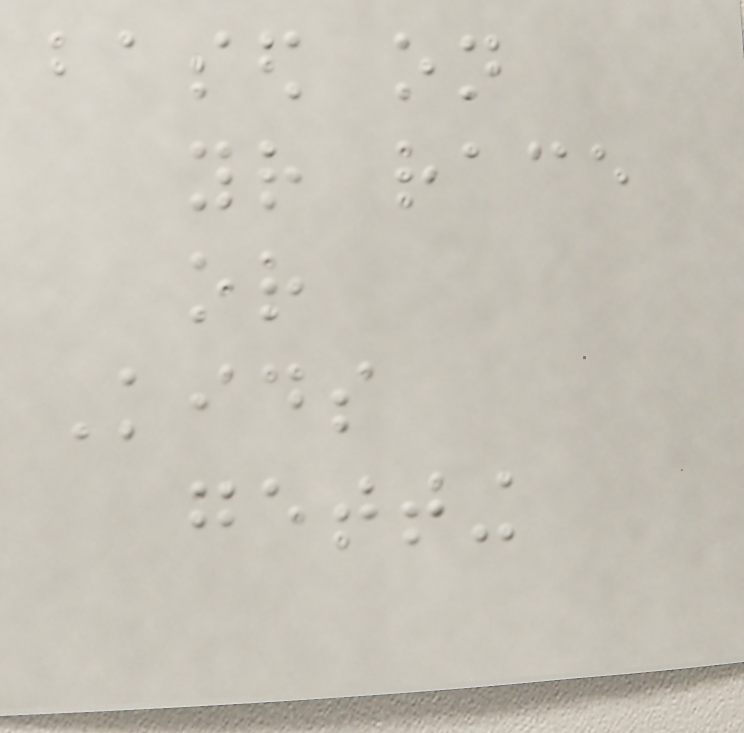based on
your race
or
Kids
getting
